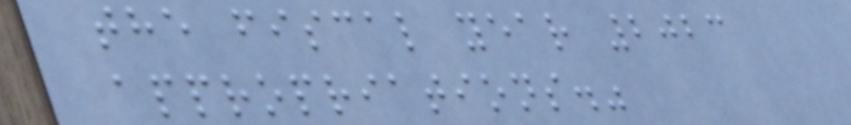the fiscal year 2023
appropriations."
